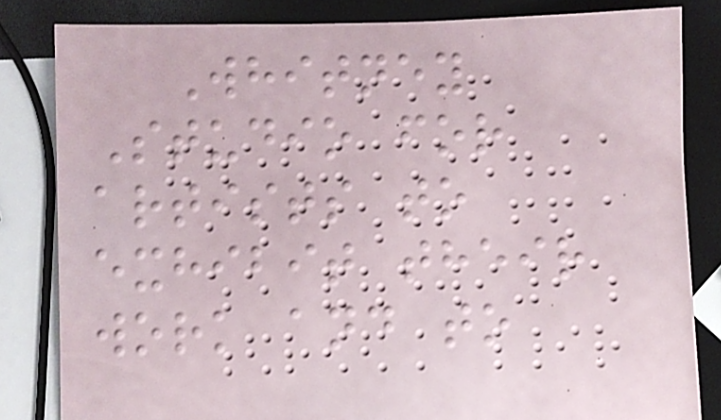Whitney
Studio for
artists to
exhibit their
work and to
